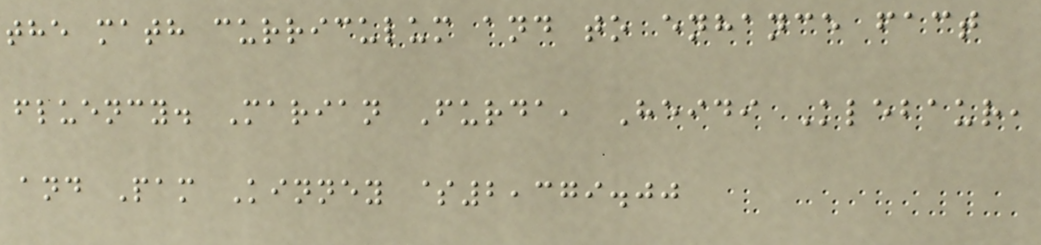the math curriculum and to enhance fact
fluency. Marian Furda, Heidi Klebaur,
and Pam Kinney $2,379.00
